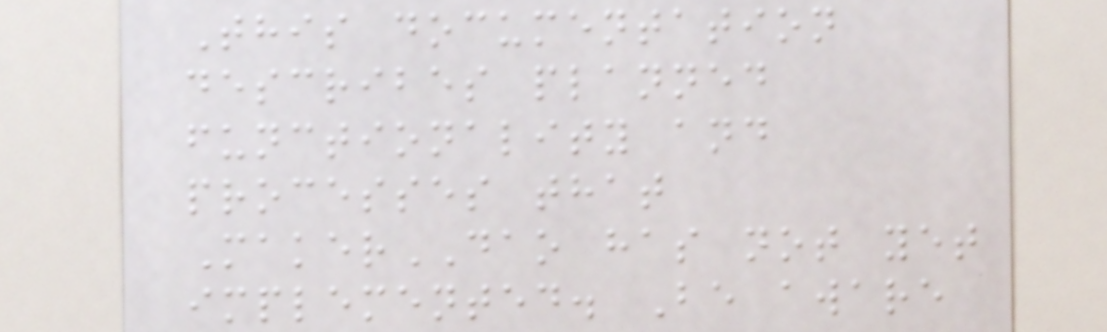This documentation
describes planned
functionality and
processes that
MakerDAO has not yet
implemented. Be aware
